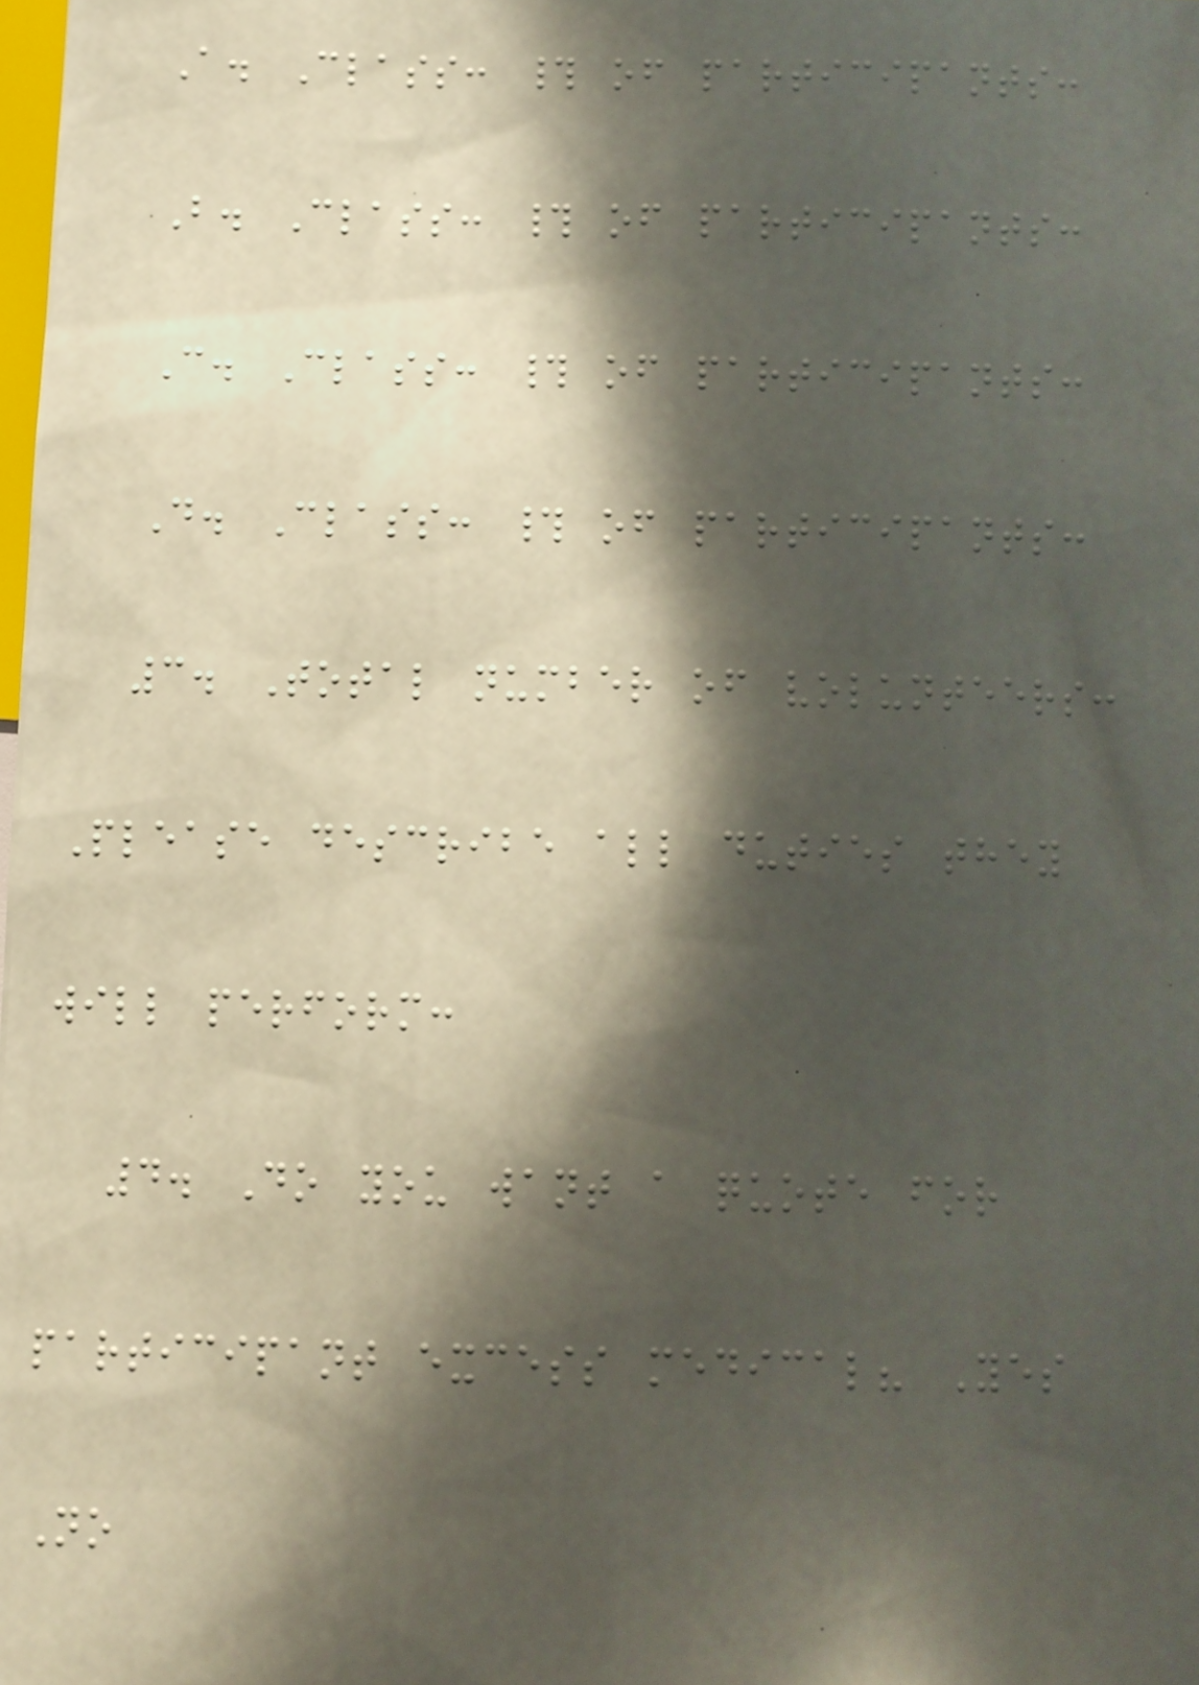A. Class: # of participants:
B. Class: # of participants:
C. Class: # of participants:
D. Class: # of participants:
3. Total number of volunteers:
Please describe all duties they
will perform:
4. Do you want a quote for
participant excess medical? Yes
No
